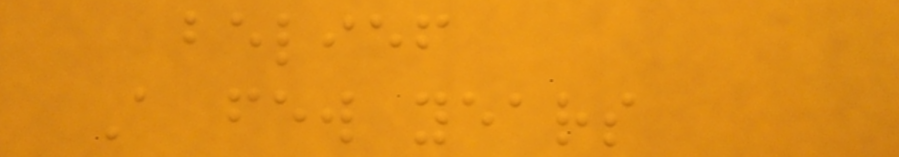belief
A few years
